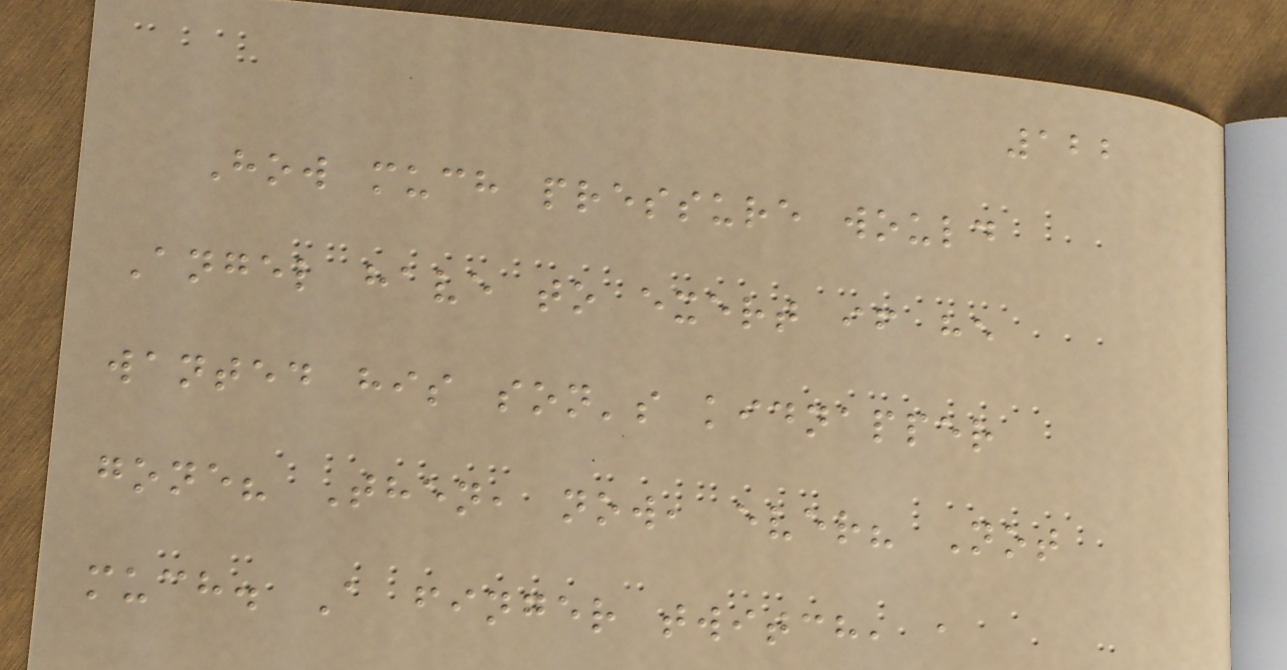122
How much pressure would
Angel have to exert if he
wanted his son's kidnapper
gone? Then, now, ever? Not
much. A finger twitch, a
